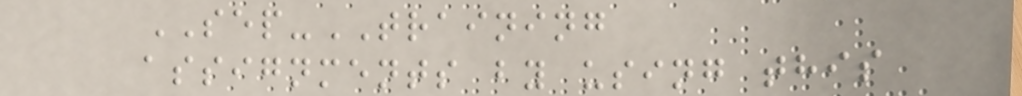SEP-TRAINING
assignments by using this
